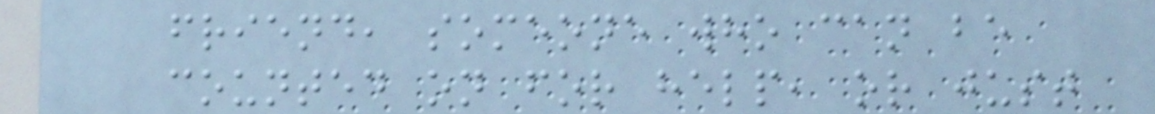friend, someone who can be
counted on for help, or just
